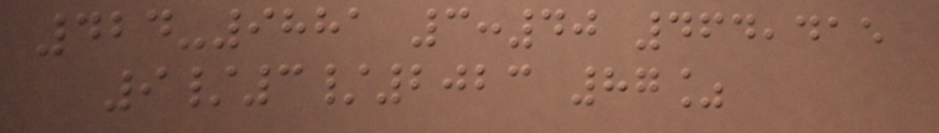424-9881 3:40 464,415
9/3/2023 87%
